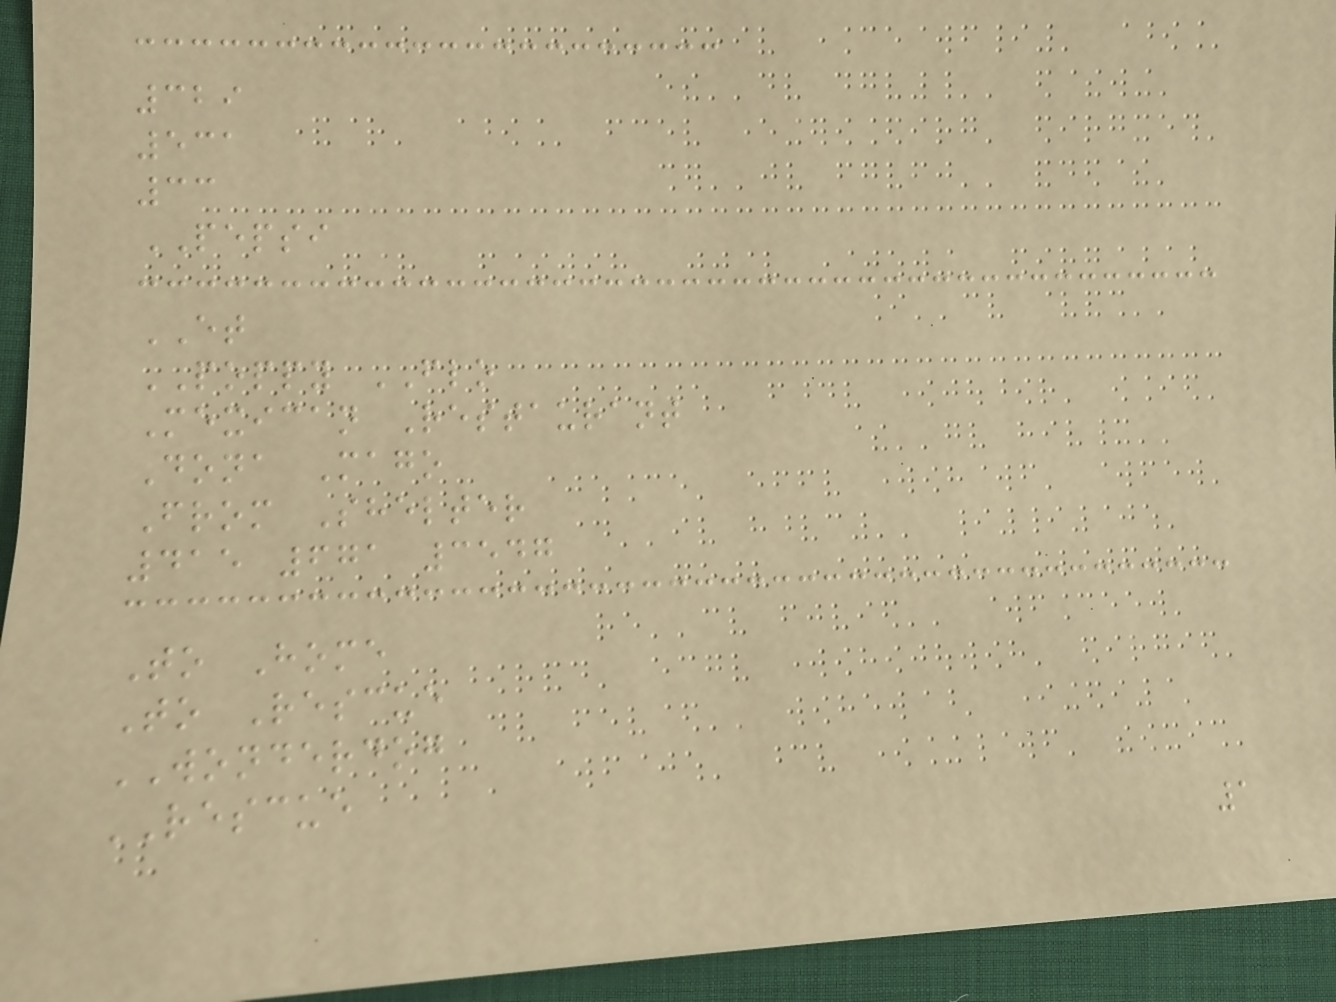329
531
33
PEPSI
ET
POPPY FLO
Mexican Restaurant
Dona Mago
From Shelter
415 671 3547
To Home
To Rescue
WONDERDOG
RESCUE
1
